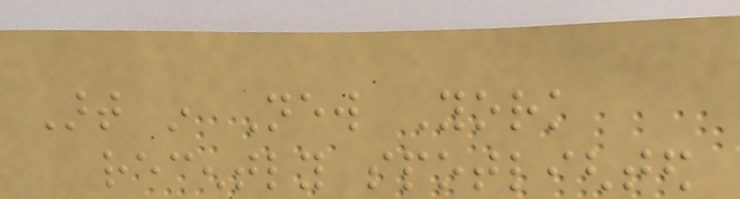Art in New York
recently spotlighted
